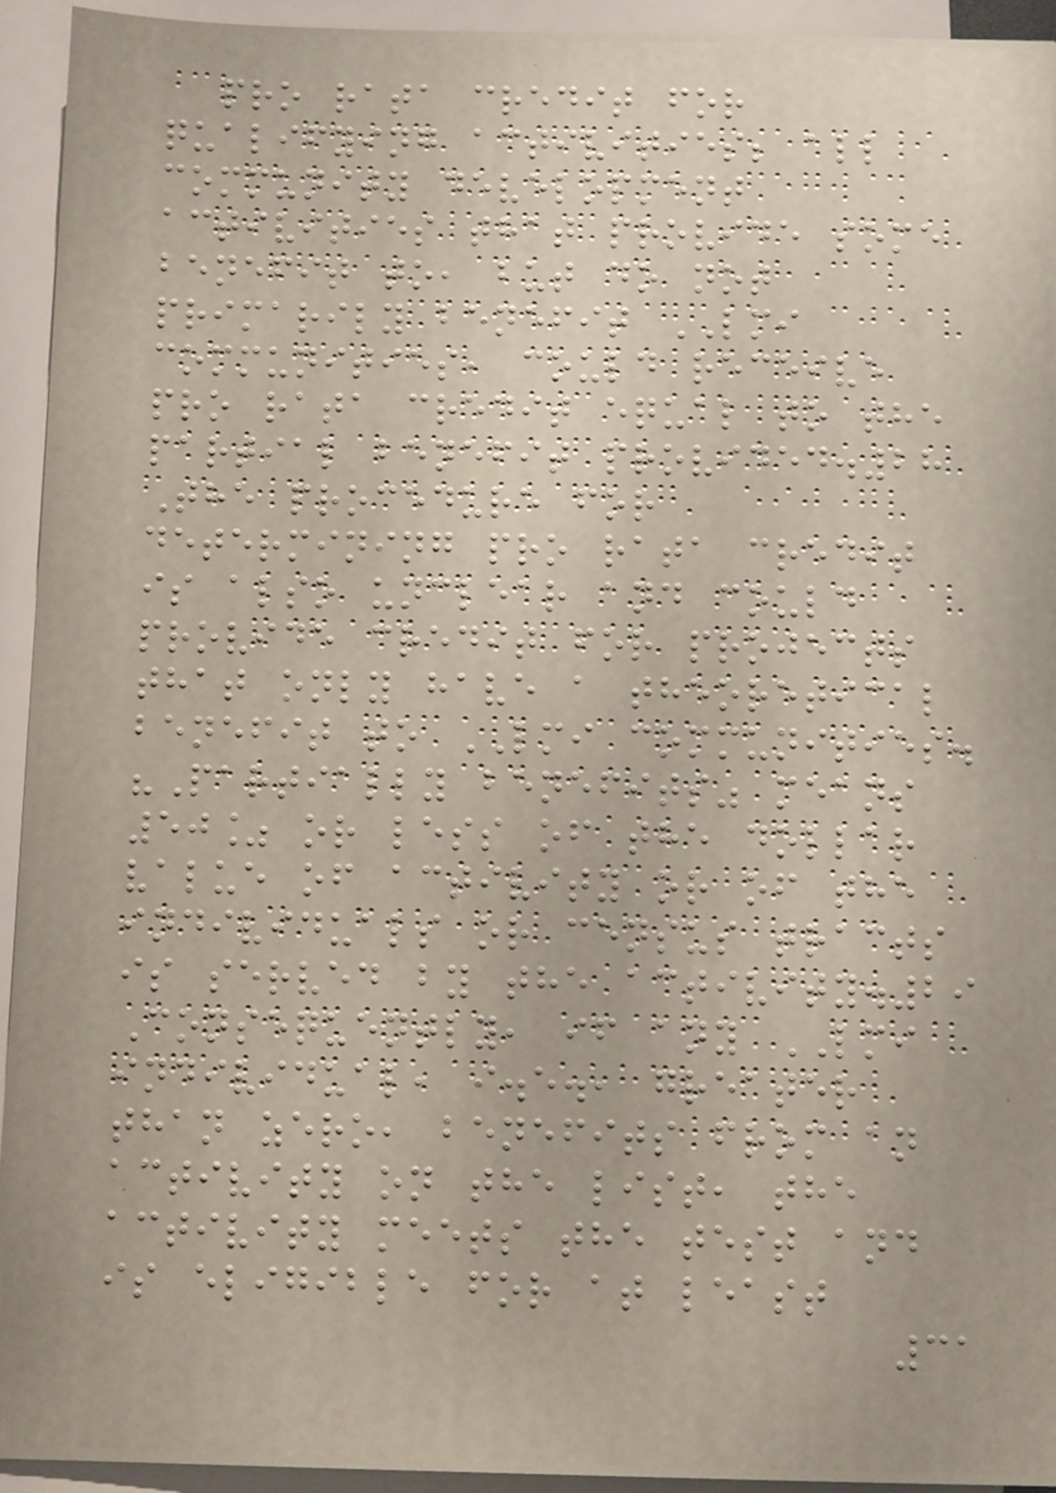pro rata credit for
qualifying activities; all
community development
activities that provide some
benefit to, but do not
primarily benefit LMI
communities, could receive
pro rata credit equal to the
partial benefit provided.28
The procedure for
determining pro rata credit
is also unclear and could
provide credit for projects
that only have a theoretical
benefit to LMI communities.
"Partially benefits" means
50% or less of the dollar
value of activity or of the
individuals or census tracts
is served by the activity.29
Consequently, if any LMI
individual, i.e., greater
than zero, benefits from an
activity on the list, the
activity meets the test and
is eligible for at least
31
